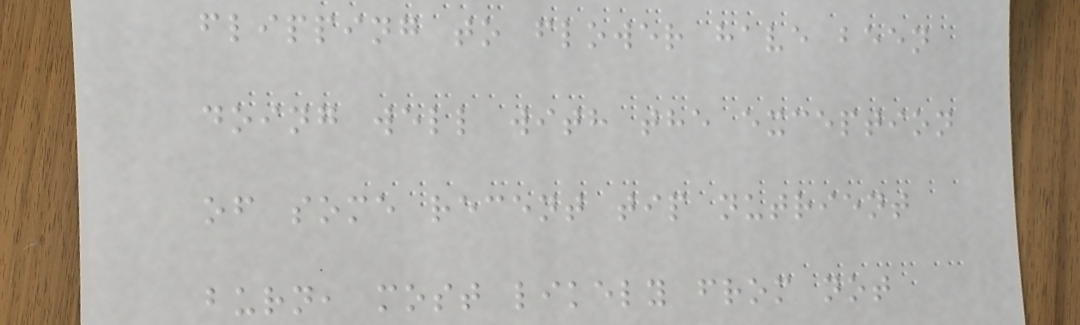flipping to flower have been
doing well with the exception
of some recent tip nutrient
burn, most likely from not
